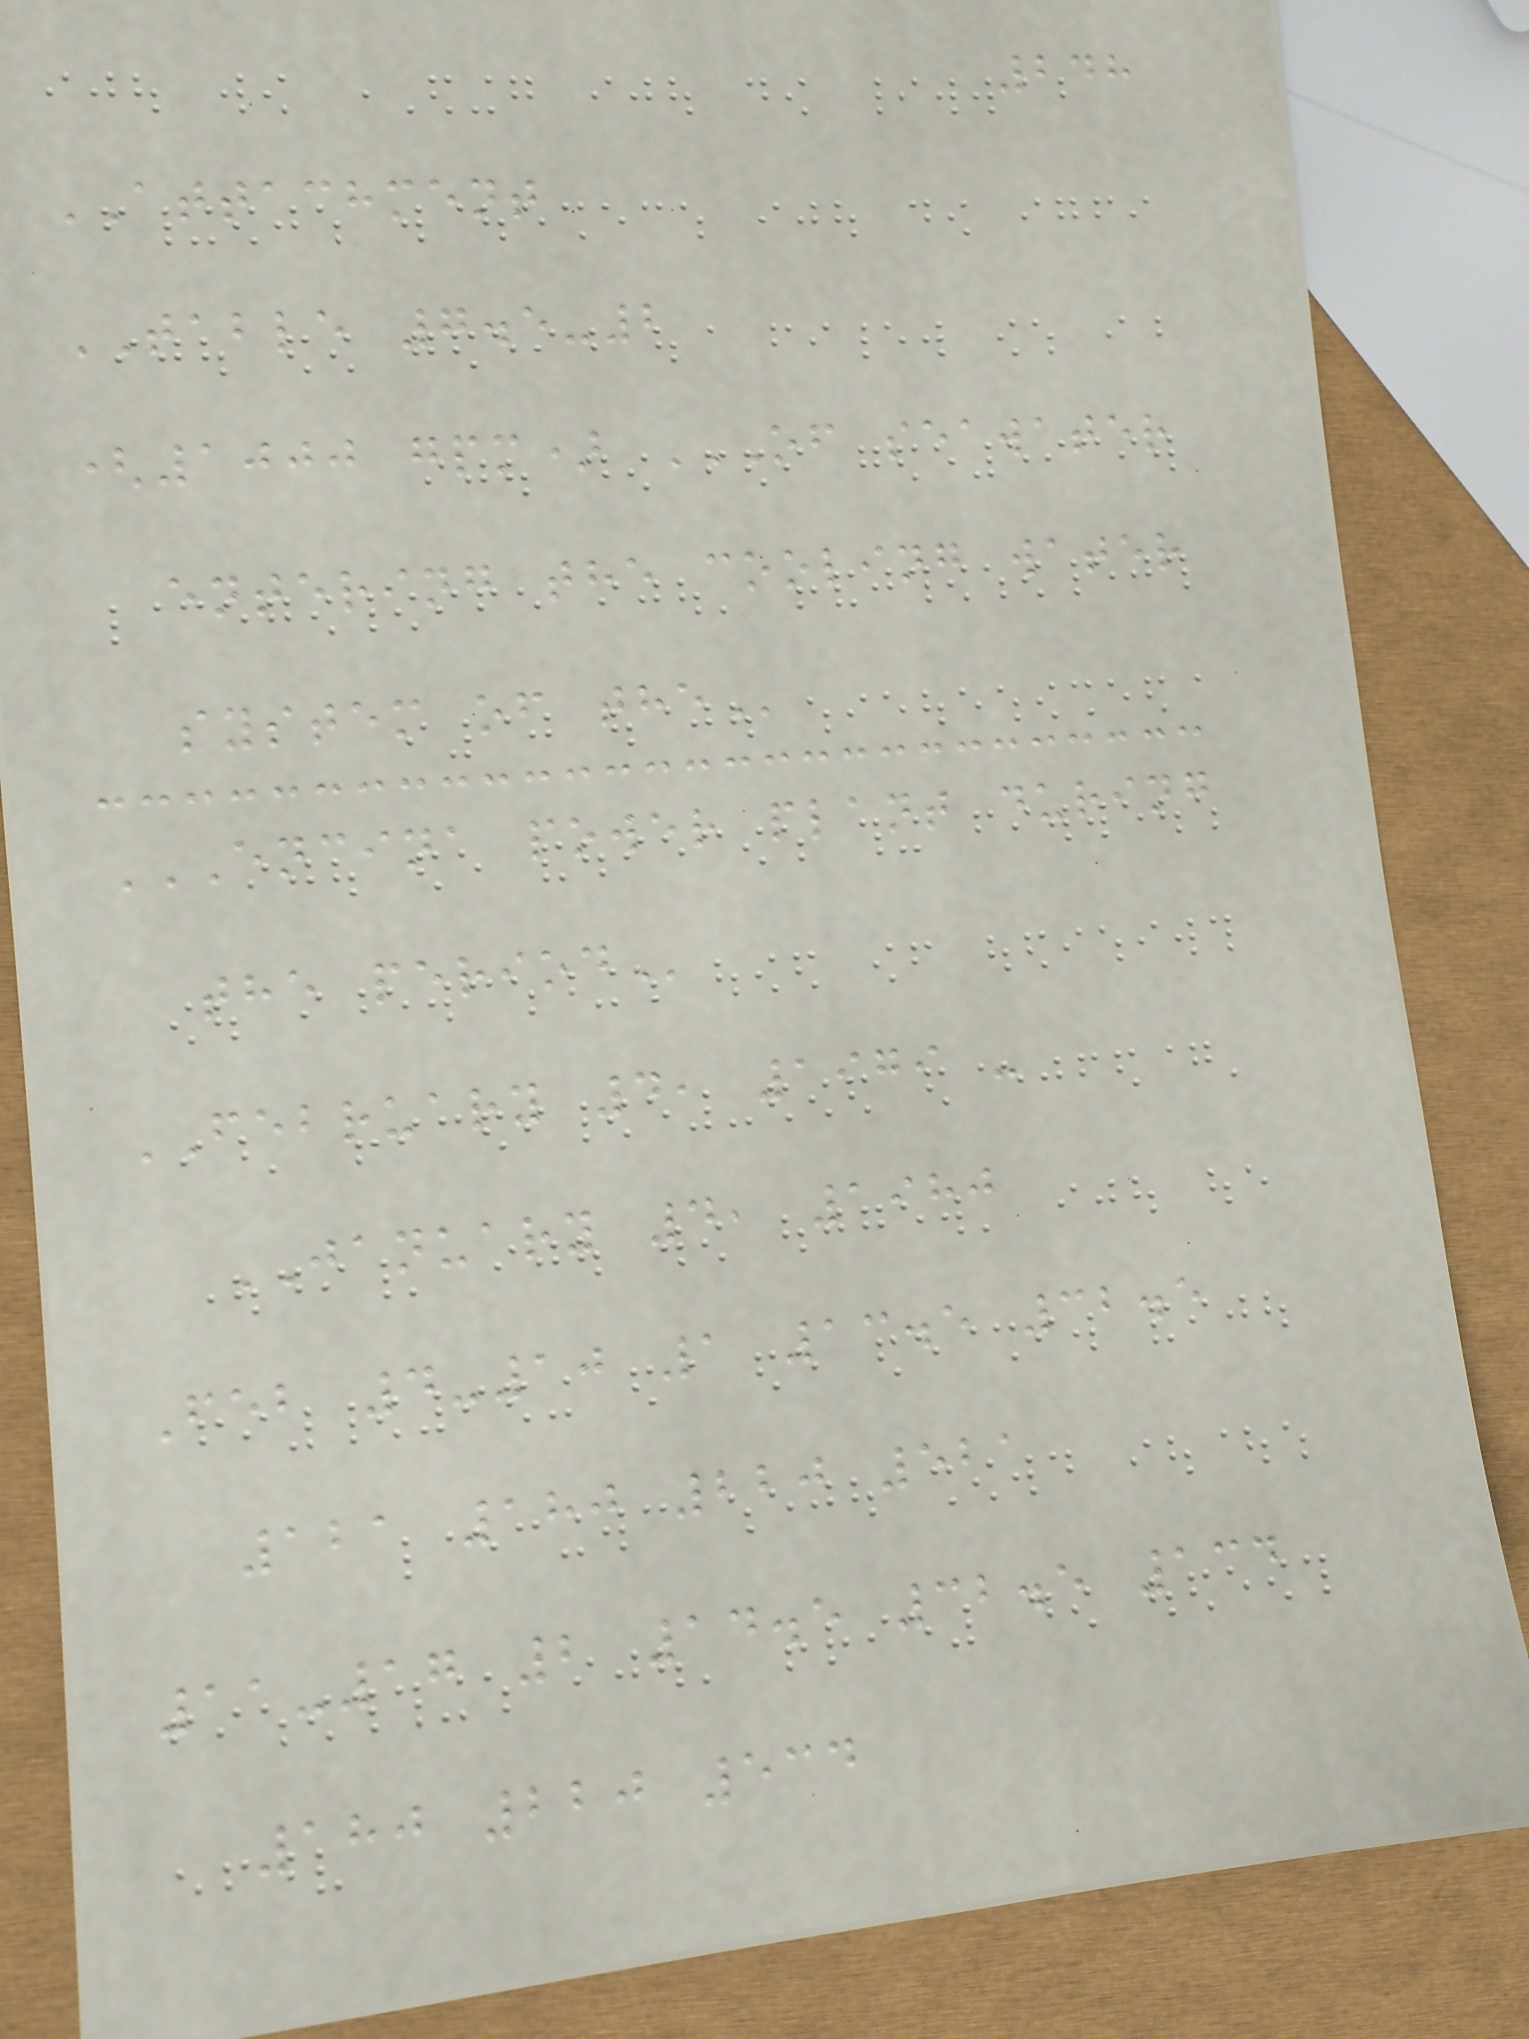248
ATTACHMENT
TABLE 7.5-2
(1000 gpm) OF SEAWATER
ENTERING THE COOLING WATER
SYSTEM OF THE
ENCINA POWER PLANT DURING
THE PERIOD
FEBRUARY 4, 1979 -
JANUARY 4, 1980
Feb 4-10 1 13.5 32.5
121 180 220 521
11-17 2 14.5 32.5 134
180 220 534
